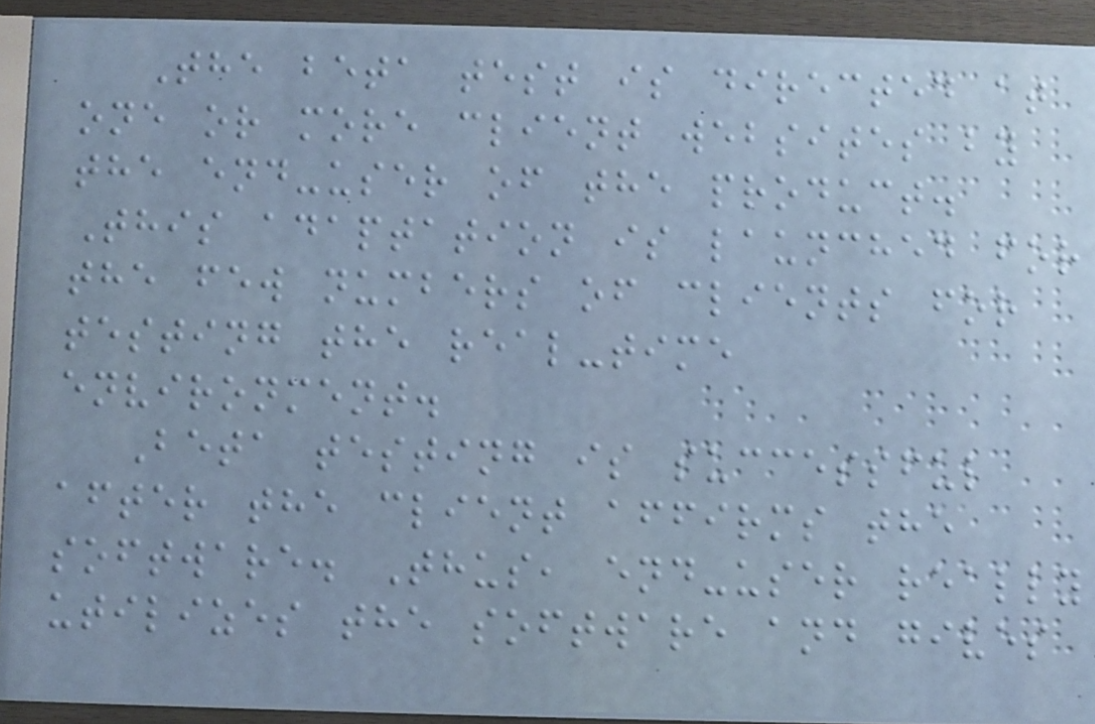The beta test is directed at
one or more client websites by
the end-user of the product.
This adaptation is launched for
the few numbers of clients for
testing the real-time
environment.
Beta testing is successful
after the client affirms the
software. Thus, end-user really
utilizes the software and gives
